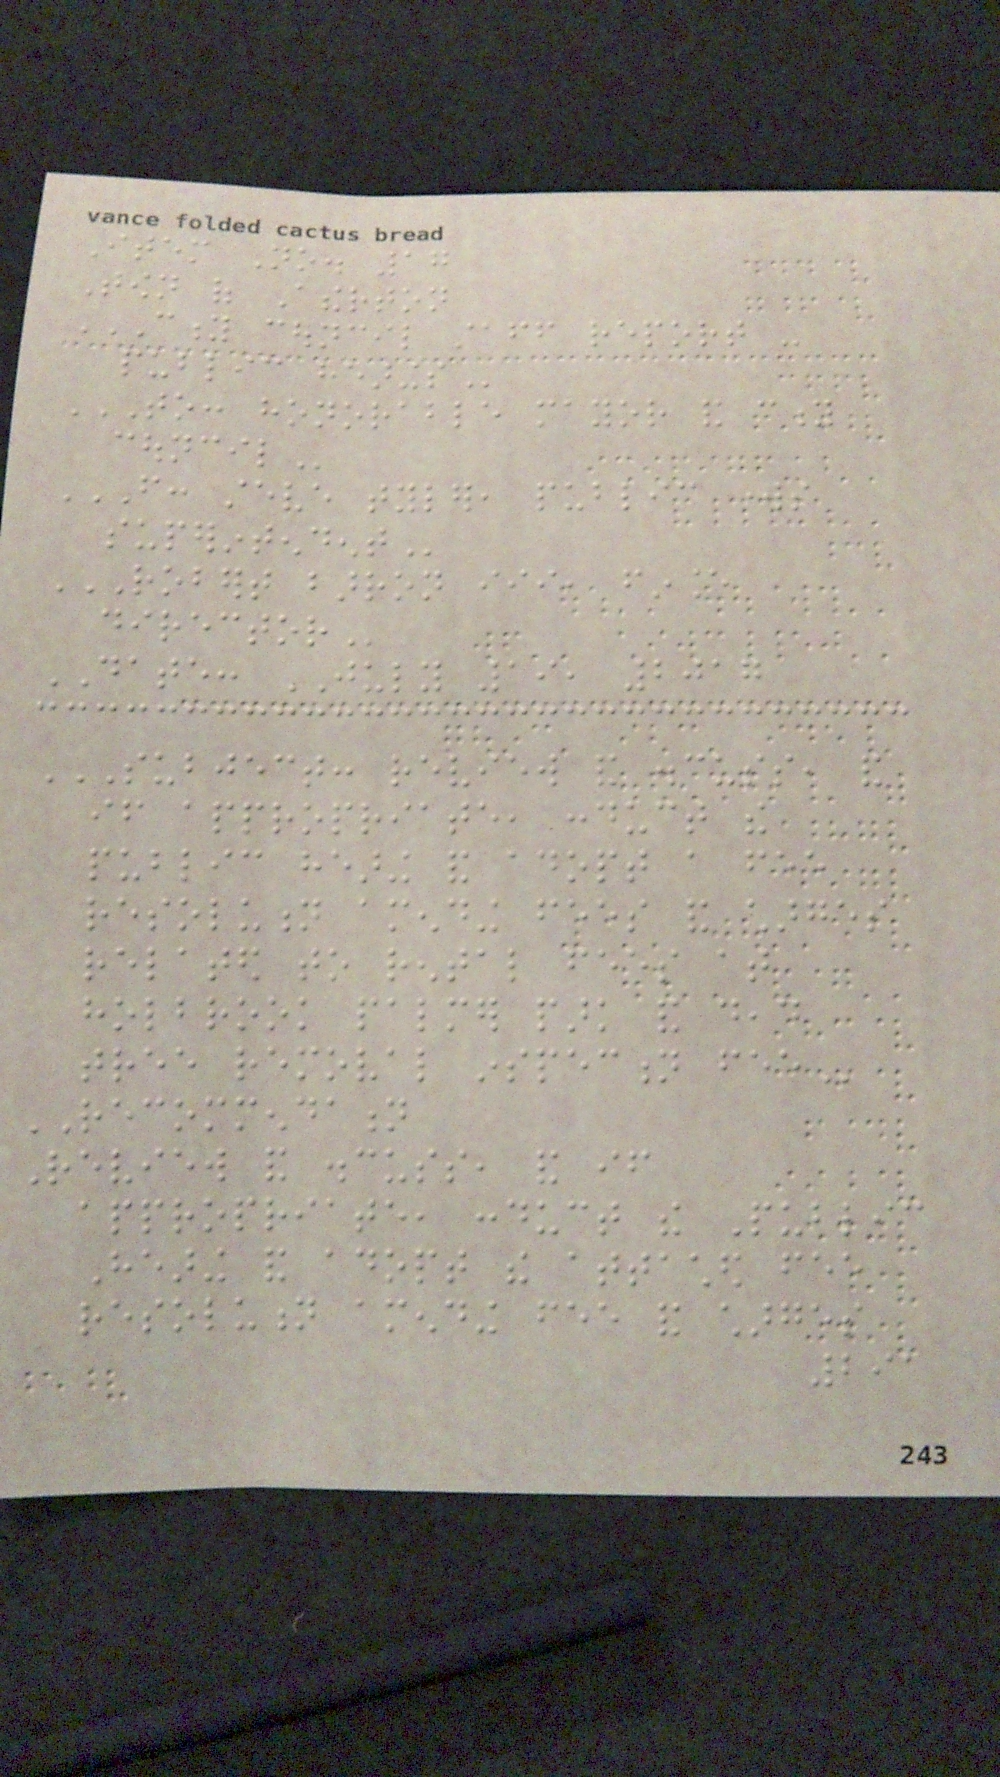Item No. 17
Town of Atherton
CITY COUNCIL STAFF REPORT -
PUBLIC HEARINGS
TO: HONORABLE MAYOR AND CITY
COUNCIL
FROM: STEVE TYLER, PUBLIC WORKS
SUPERINTENDENT
ROBERT BARRON III, FINANCE
DIRECTOR
DATE: JULY 19, 2017
SUBJECT: REVIEW AND DISCUSS, AND
IF APPROPRIATE, CONDUCT THE
PUBLIC HEARING AND ADOPT A FEE
RESOLUTION AMENDING FEES AND CHARGES
RELATED TO RENTAL FEES AT
HOLBROOK PALMER PARK AND DEAD
TREE REMOVAL INSPECTION FEE
RECOMMENDATION
Review and discuss, and if
appropriate, conduct the Public
Hearing and adopt the attached fee
resolution amending fee and charges
291
